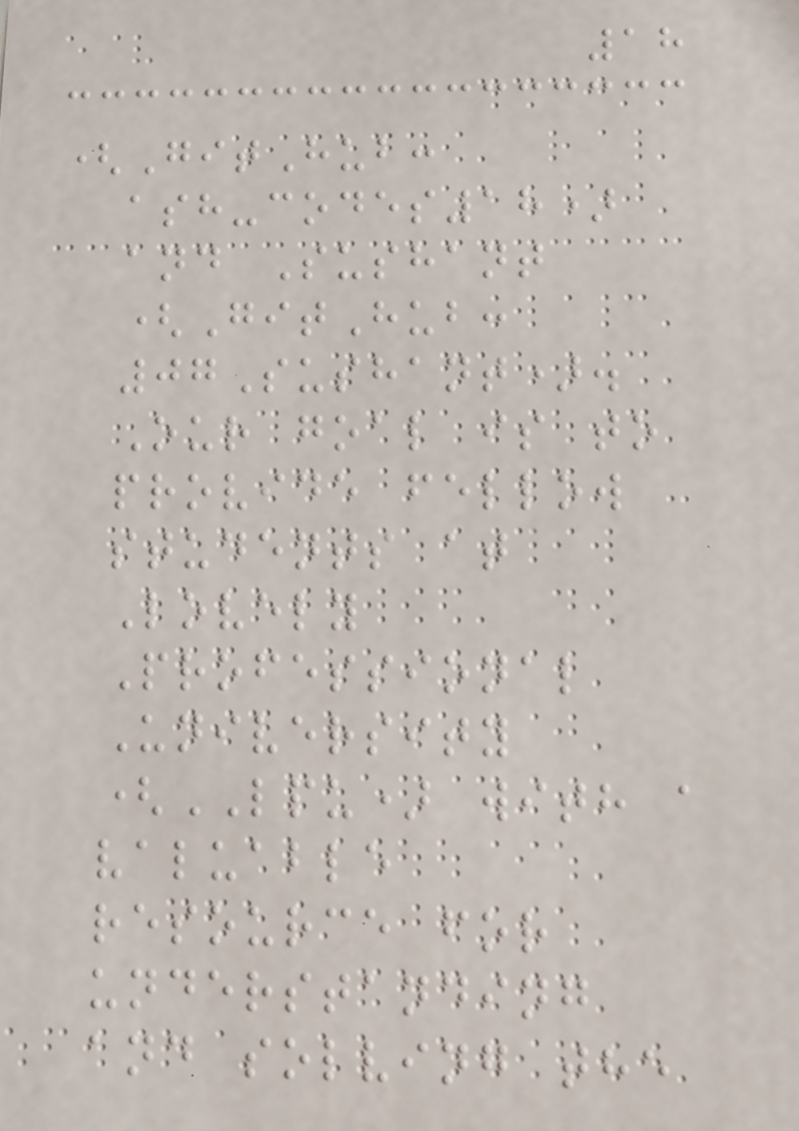18
(GitHub:
ash-codes18)
and Sushant
(GitHub:
07Sushant).
Our goal is to
provide fellow
students at
Lovely
Professional
University
(LPU) with a
valuable
resource for
understanding
and solving the
